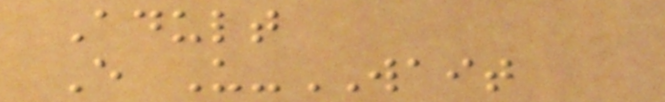Adult
E U-WAIT
